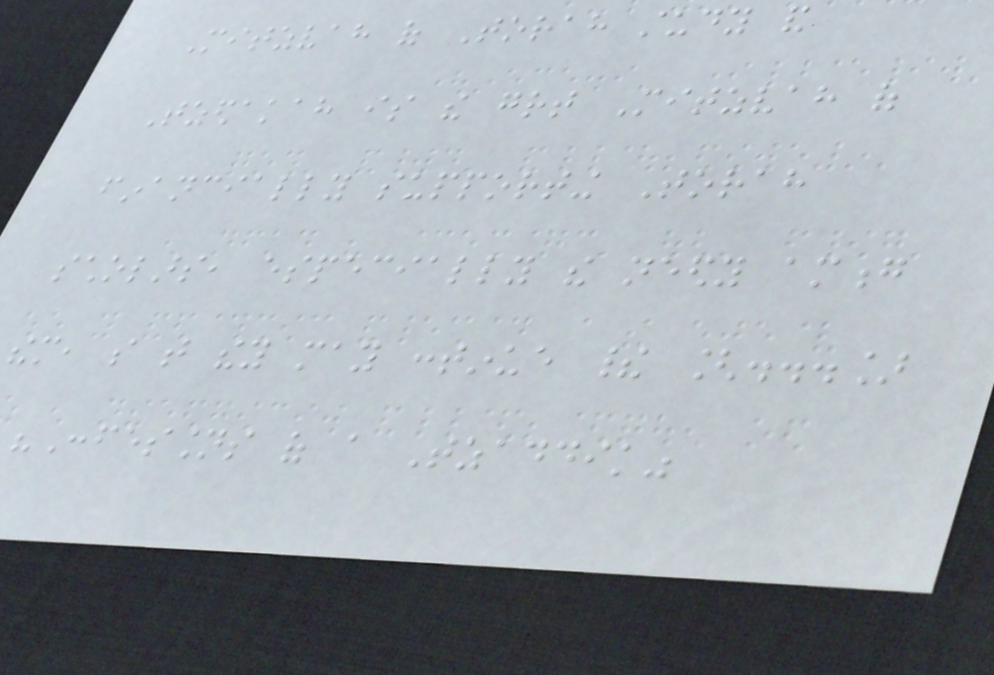Mitzvah of Torah study and
Tzedakah is the great Mitzvah of
financially supporting Torah
scholars, especially the needy among
them, so that they may continue their [...]
"Confessions of a Tzaddik"
